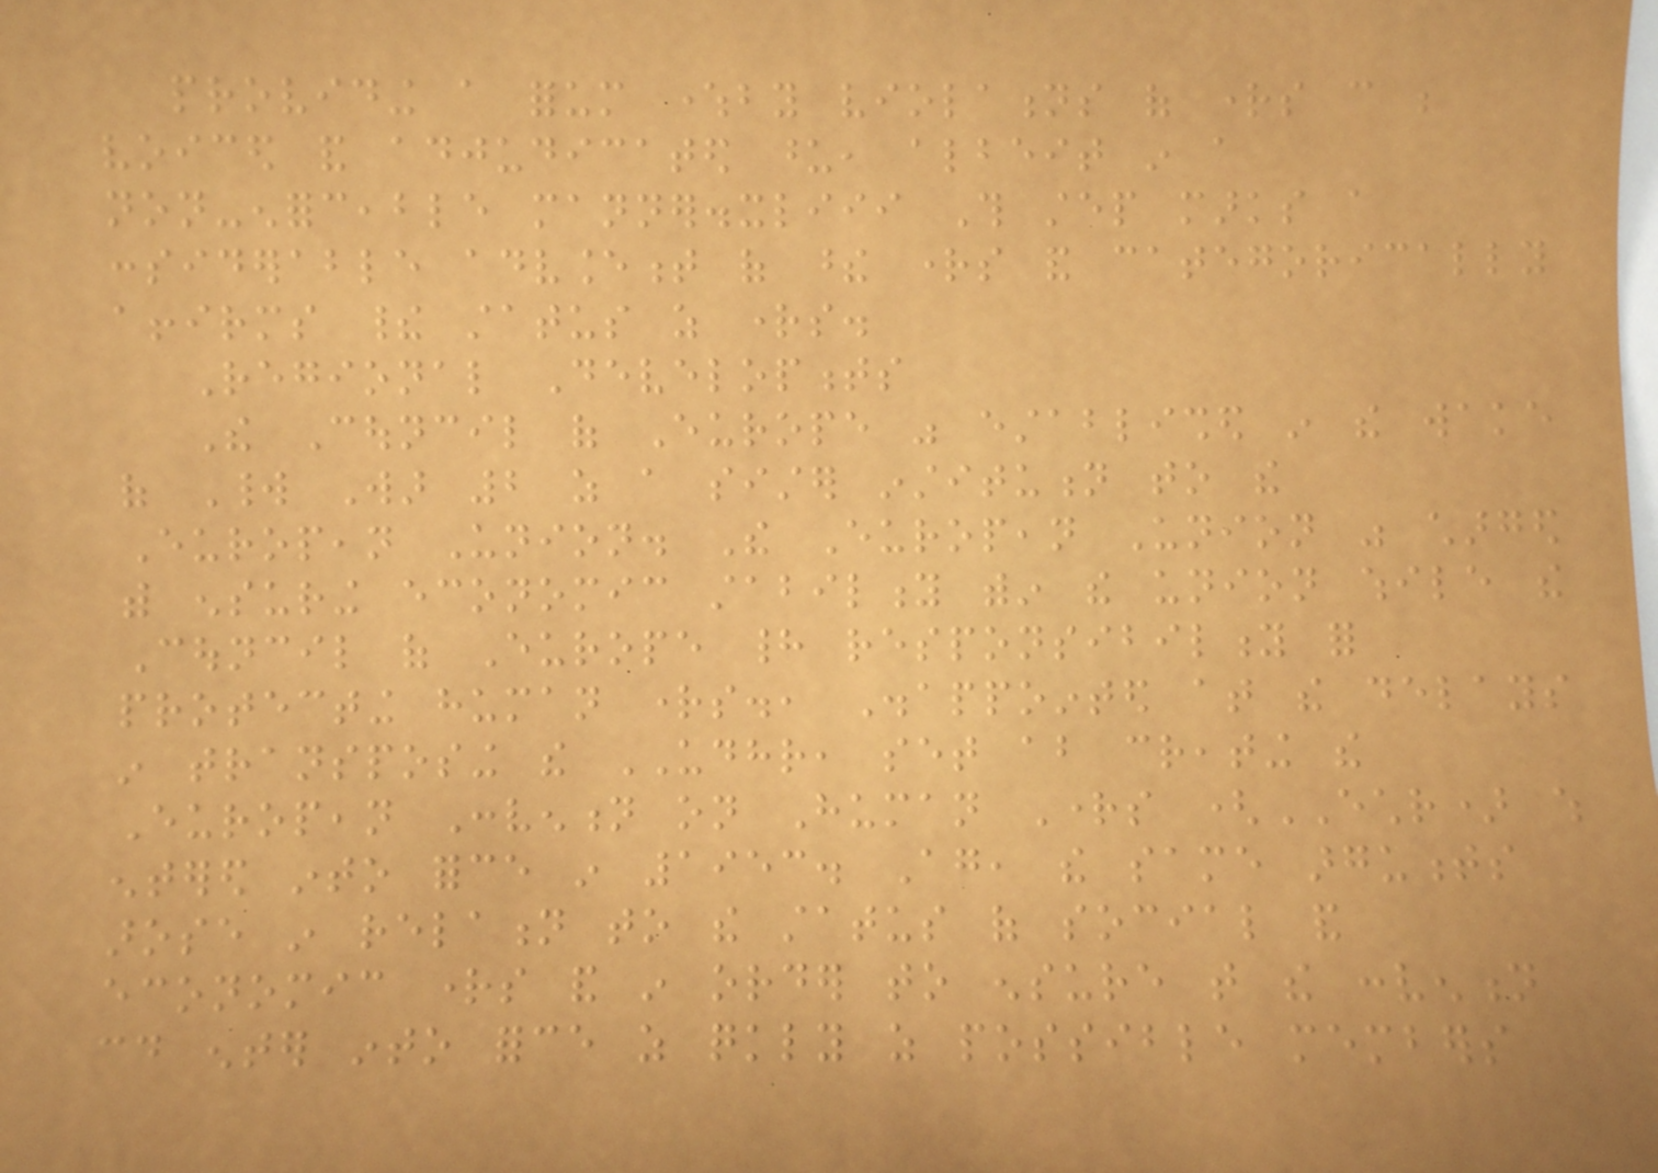providing a forum whereby violations of rights can be
voiced and adjudicated upon, albeit in a
non-enforceable manner.xliii This step marks a
considerable advancement of these rights and categorically
affirms their status as rights.
Regional Developments
The Council of Europe was established in the wake
of World War 2 as a sister institution to the
European Union. The European Union was charged
with ensuring economic stability within the union while the
Council of Europe had responsibility for
protecting human rights., Disappointed at the delays
in transposing the UDHR, set about creating the
European Convention on Human Rights (ECHR) which
entered into force in 1953. Again, the same arguments
arose in relation to the status of social and
economic rights and in order to ensure that the convention
could enter into force as quickly as possible members
